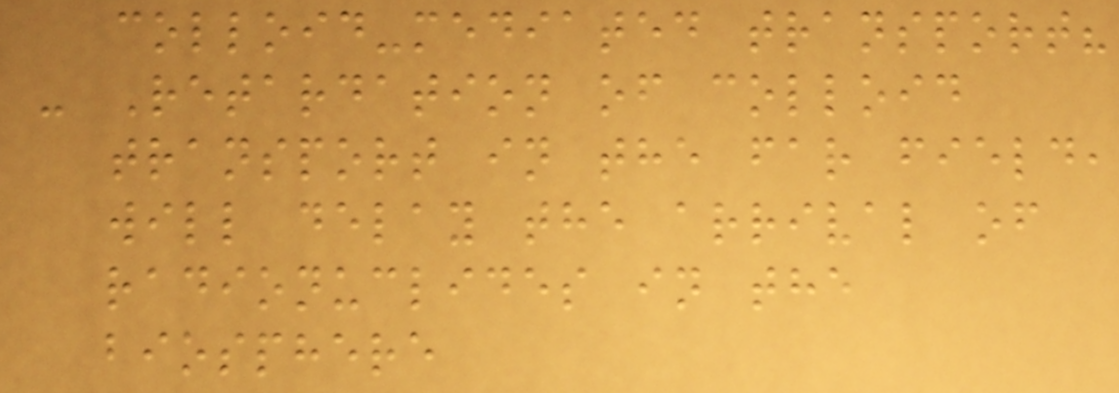colloid-mediated transport?
- Retardation of colloid
transport in the far field,
will delay the arrival of
radionuclides in the
biosphere
